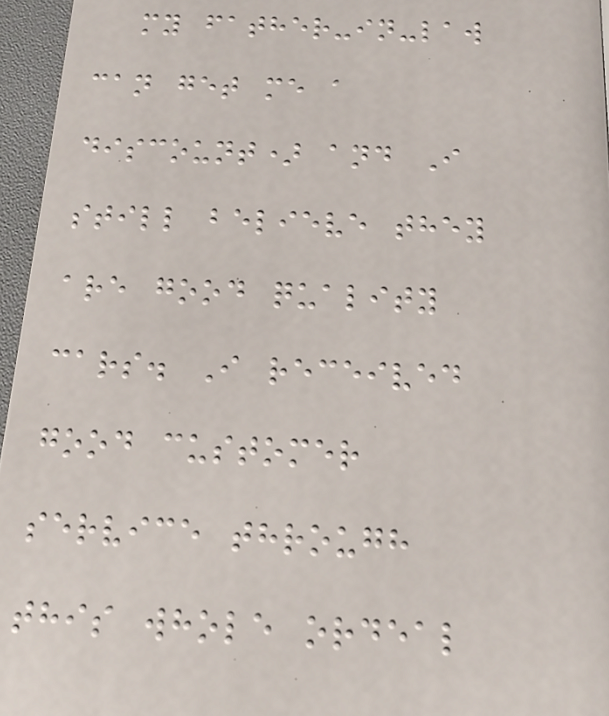my father-in-law
can get me a
discount) and I
still believe they
are good quality
cars. I received
good customer
service through
this whole ordeal
